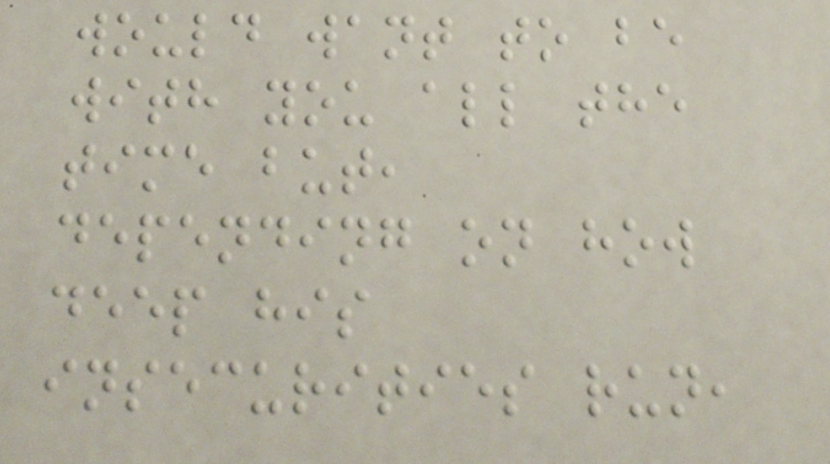would want to be
with you all the
time but,
depending on how
deep his
insecurities run,
